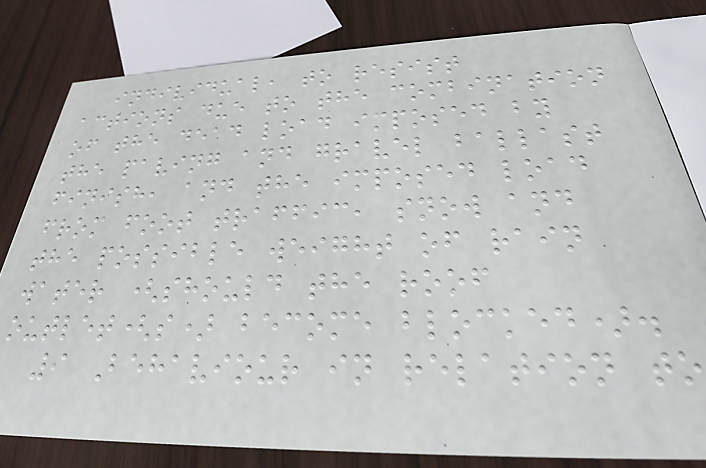individual, to resist
actions due to the combination
of the dead load imposed by
the paving and gravel ballast
finish, and the imposed load
from foot traffic, snow and
the possible weight of rain
water (should the roof
outlet(s) become blocked).
9 Behaviour in relation to
